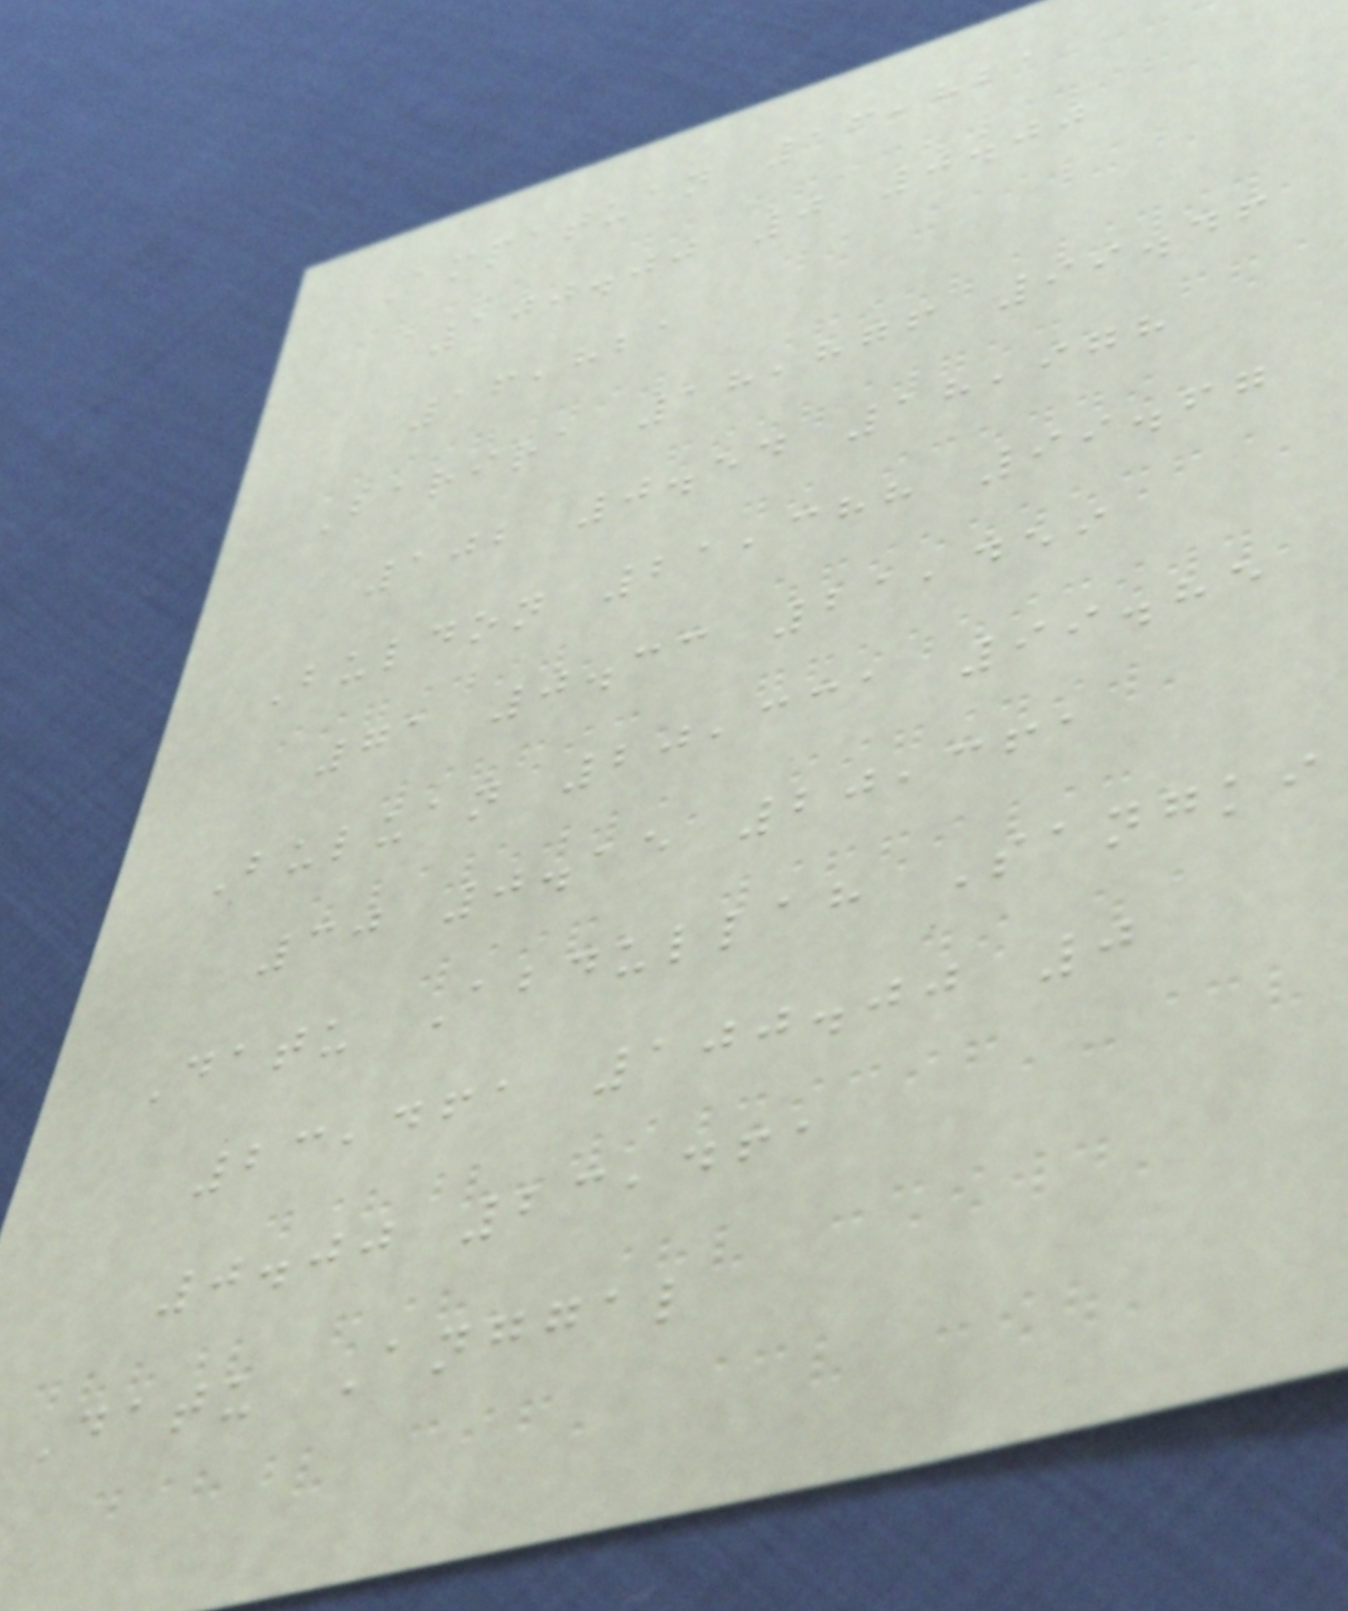Ampatuan 16,821
100.00 0 0.00
16,821
Barira 18,876 99.46
102 0.54 18,978
Buldon 21,388 99.67
71 0.33 21,459
Buluan 20,331 99.85
30 0.15 20,361
Datu Abdullah Sangki
23,461 100.00 0
0.00 23,461
Datu Anggal
